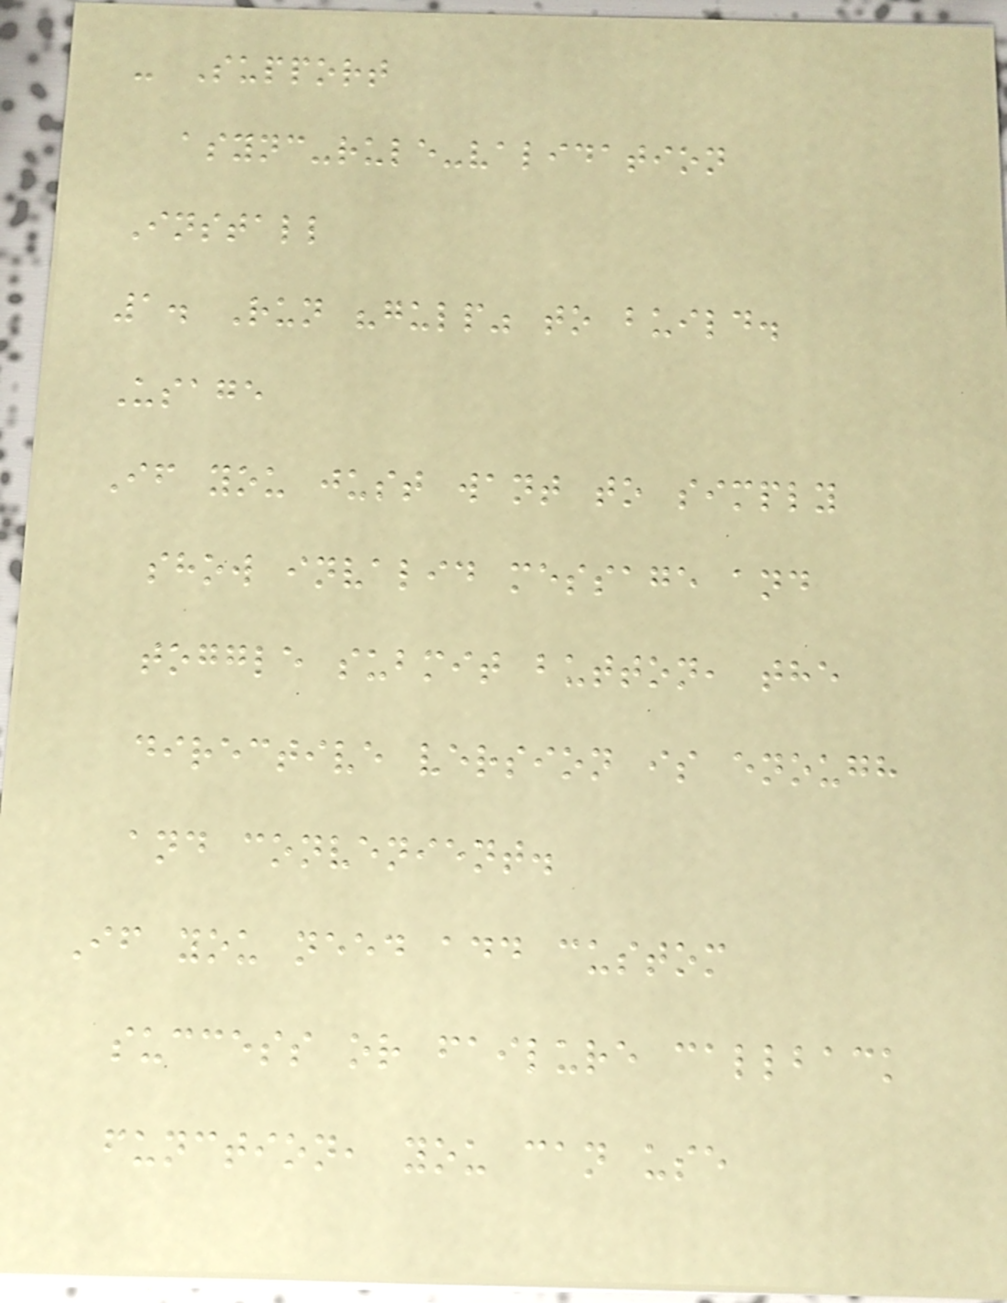- Support
async-rule-validation
Install
1. Run "gulp" to build.
Usage
If you just want to simply
show invalid message and
toggle submit button, the
directive version is enough
and convenient.
If you need add custom
success or failure callback
function, you can use
